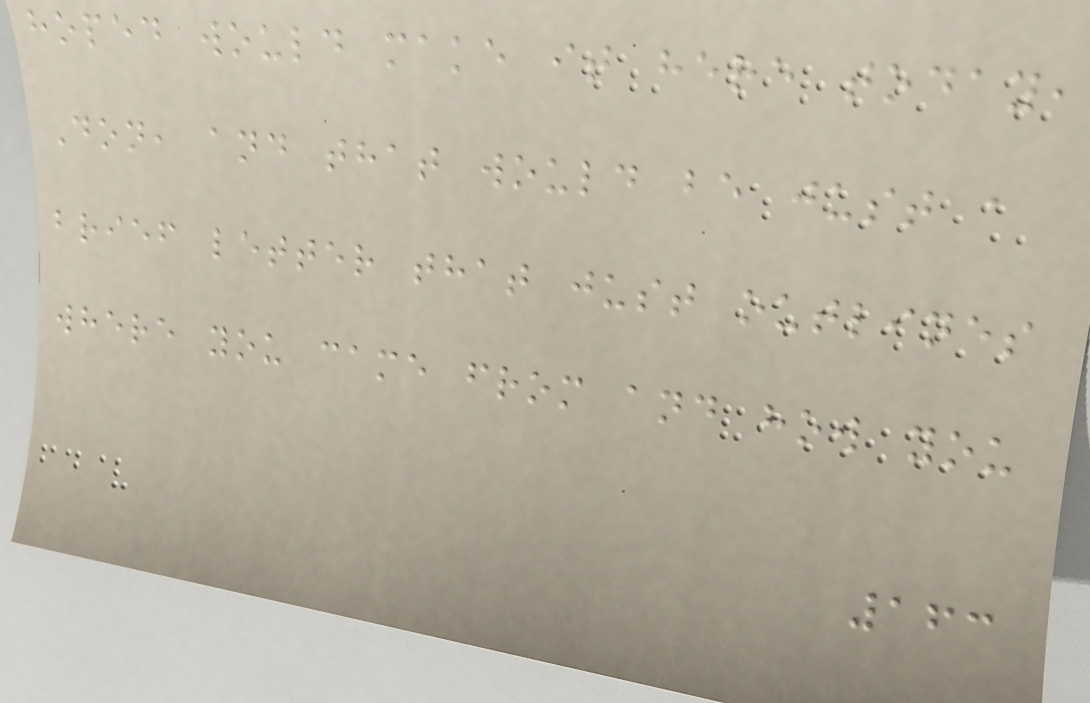hoped would make it here today,
Don, and that would be just a
brief letter that just outlines
where you came from and how you
163
